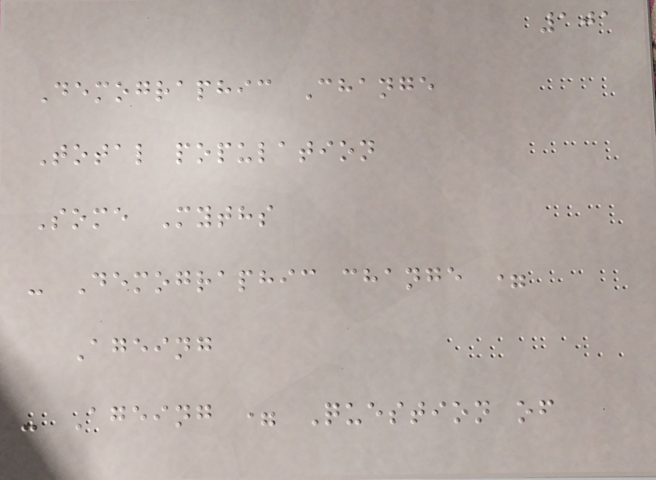101
Demographic Change
Total population
Some Myths
- Demographic change =
Ageing
- Ageing = Question of
